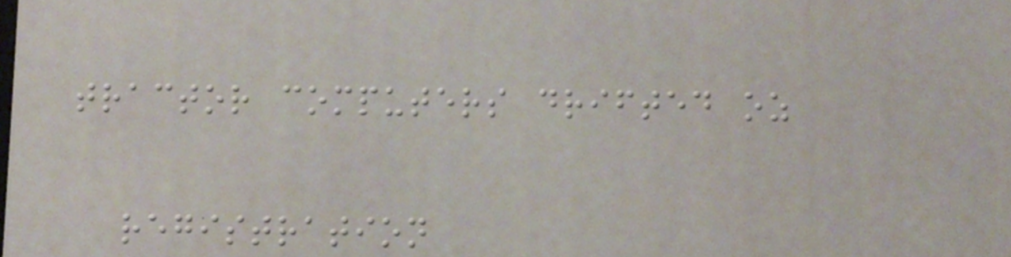tractor computers drifted oz
registration
